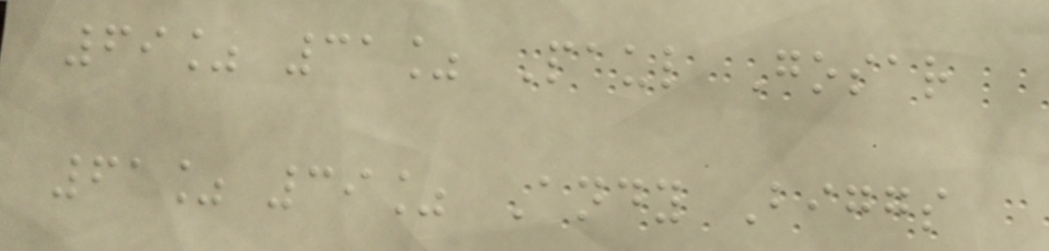69% 31% Paul Gosar
61% 39% Andy Biggs
